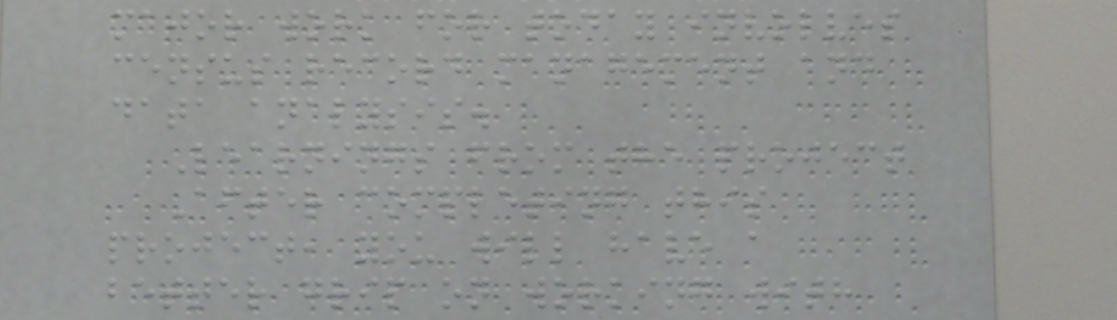major work for today involves
census record management and
data analysis.
Learnings from the project
After completing this
project, you will have a
better grip on working with
